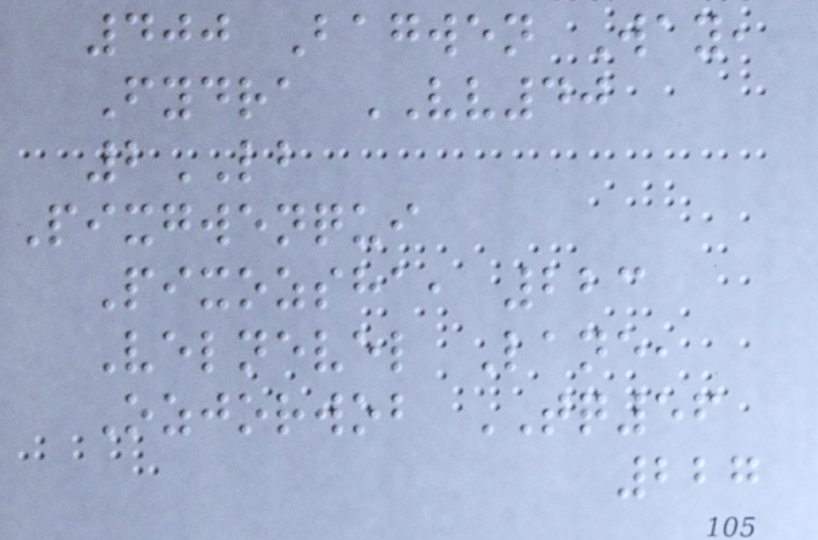400 Bagwen Way,
Fydra VV40
2LB
Pixgwenqui
Pixozsha, 223
Velnevel Lane,
Ozjorwob TQ56
227
